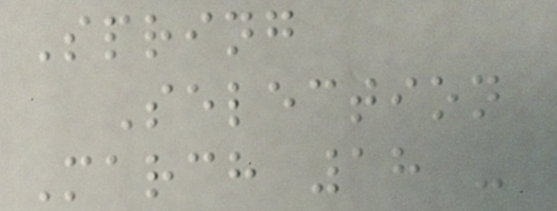Spring
Selection
March 18 -
